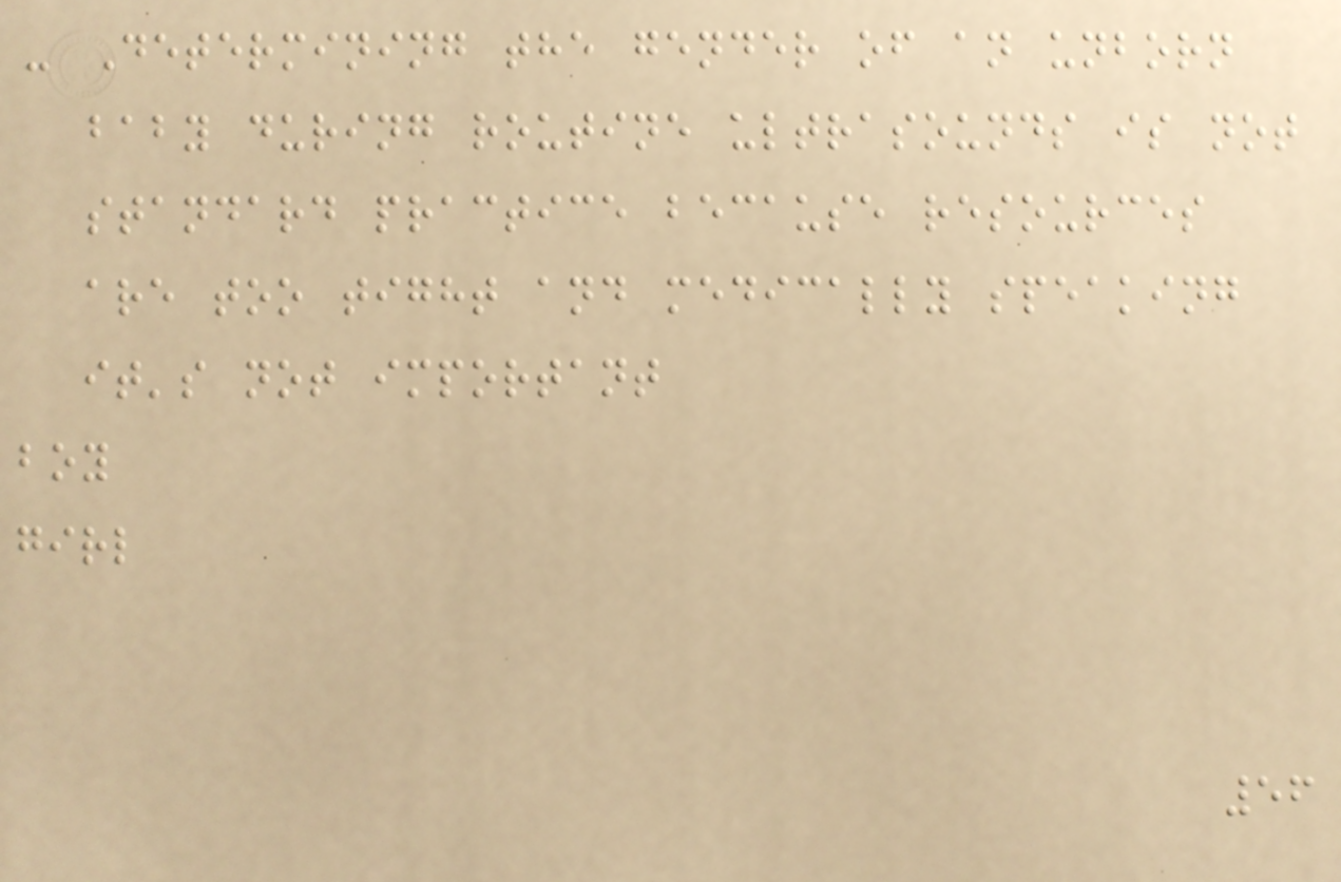- Determining the gender of an unborn
baby during routine ultrasounds is not
standard practice because resources
are too tight and medically speaking
it's not important
boy
girl
56
